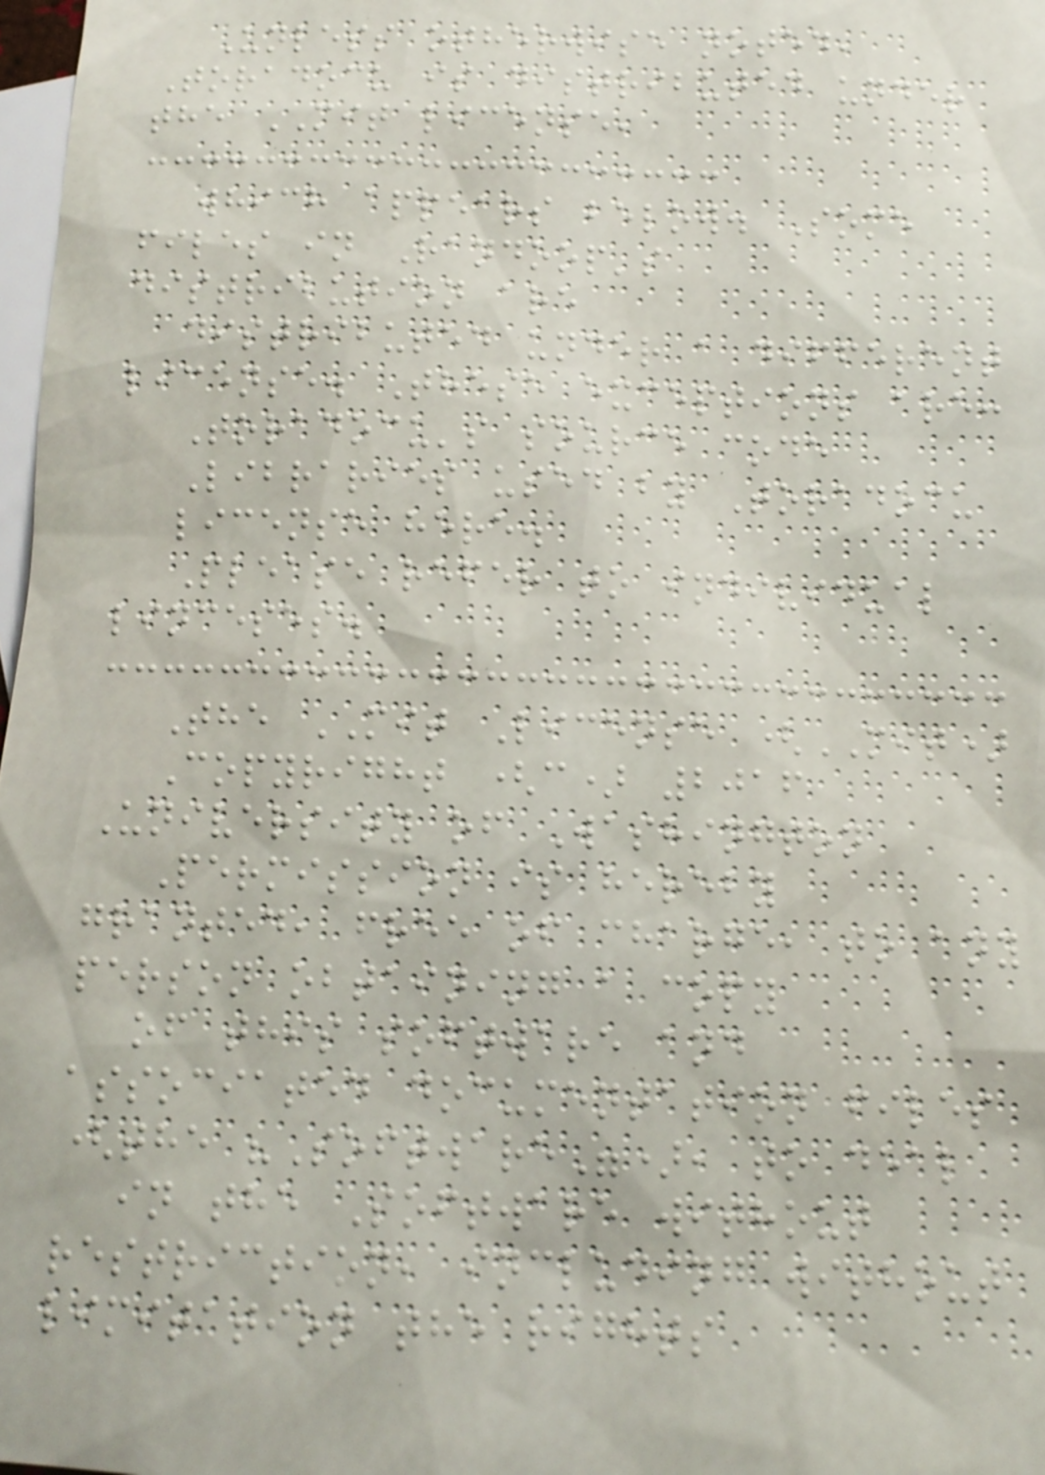Unless otherwise noted,
Toradocu is distributed under
the MIT license,
which appears below. Some
files in Randoop's
distribution are
distributed under a different
license. These exceptions are:
Toradocu's source code
Libraries used by Toradocu
license here.
Please refer to individual
linceses.
The MIT License (MIT)
Copyright (c) 2016
University of Washington
Permission is hereby
granted, free of charge, to any
person obtaining a copy
of this software and
associated documentation files
(the "Software"), to deal
in the Software without
restriction, including without
limitation the rights
